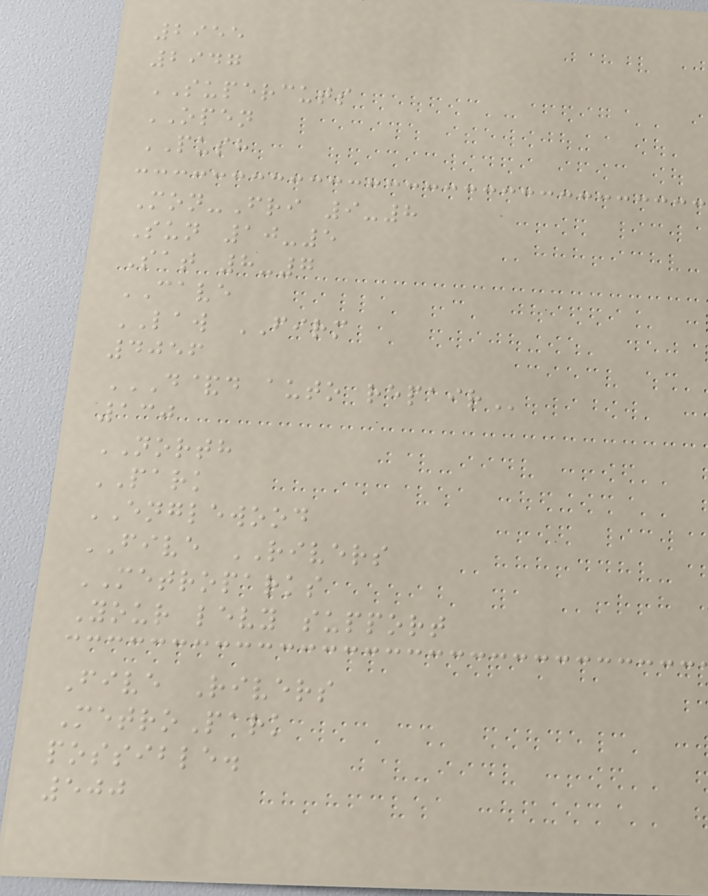2955
2947
SUPERCUTS
OPEN
PUSH
Mon-Fri 9-8
Sun 10-5
Sat 8-7
CAVE
LAW FIRM
4056
D&D AUTO REPAIR
130
NORTH
PARK
ENGLEWOOD
FIVE RIVERS
METROPARKS
Your levy support
Five Rivers
MetroPark
possible.
500
